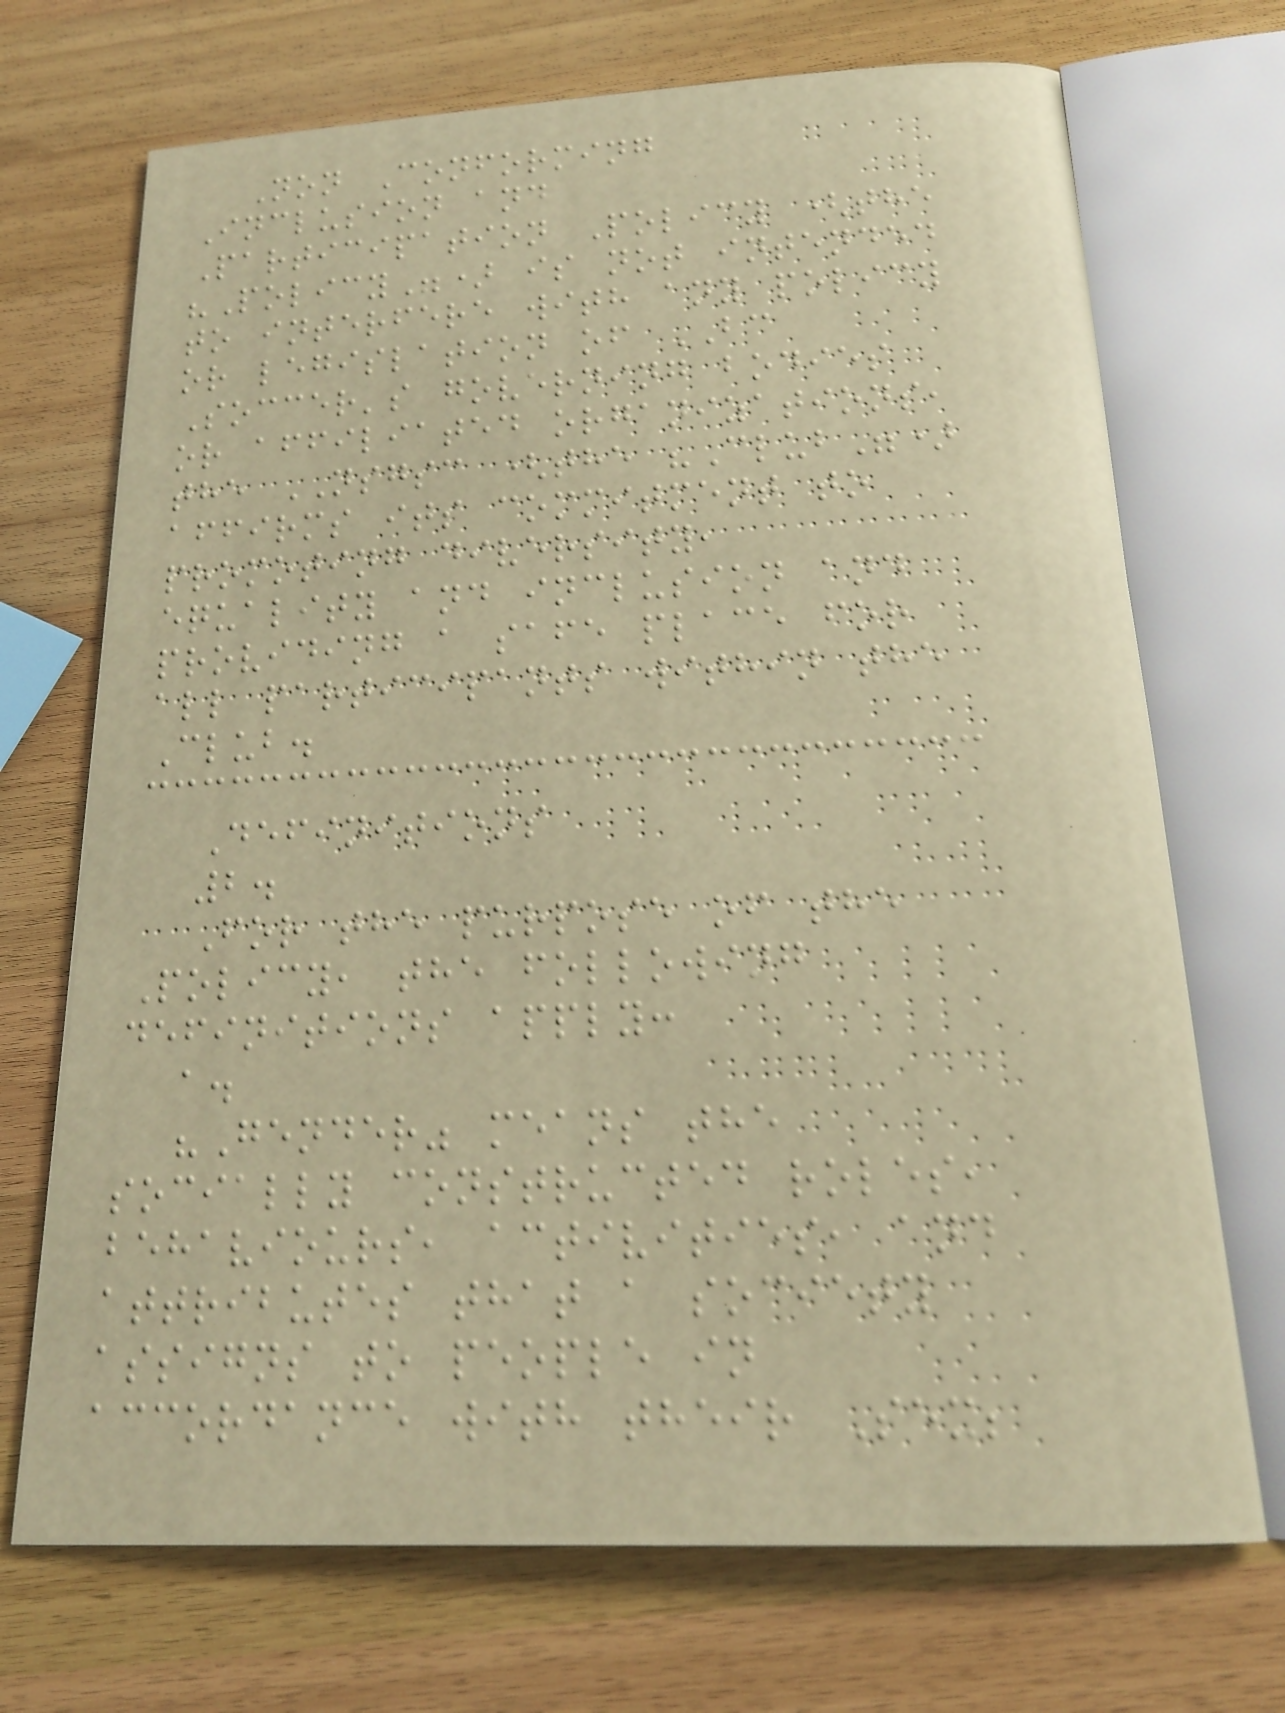Non Conforming
Inclusion and
Participation Policy (the
"Policy") is not intended
to interfere with any policy
or legislation of BC
Soccer's governing bodies
or affiliated organizations,
the NSGSC (the "Club")
affirms its commitment to
promoting diversity,
equality and inclusion and
providing a safe place for
all participants within the
Club.
Definitions
2.
For the purpose of the
Policy, the following
definitions apply:
a.
"Gender" means the
socially constructed roles,
behaviours, activities, and
attributes that a society
assigns to people in
accordance with their Sex;
